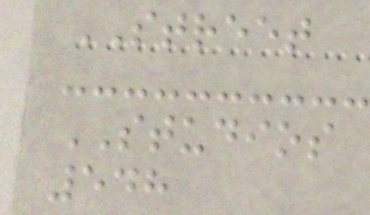STREET
STUDIOS
548
